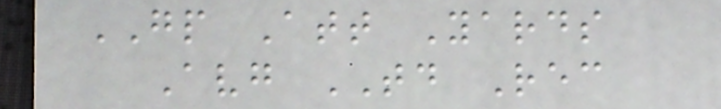GP Att Yards
Avg TD Rec
